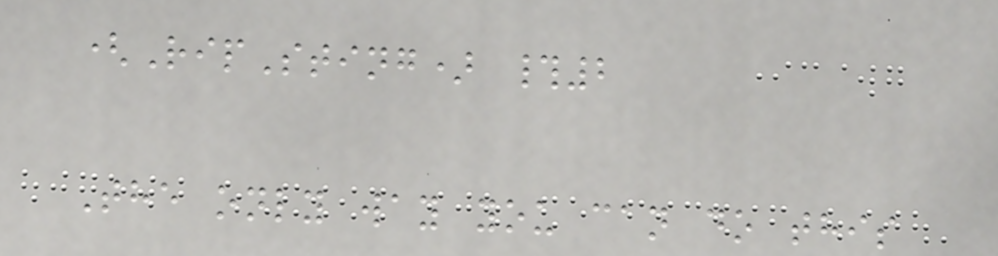(RipSting) #2
The only way you can do this
